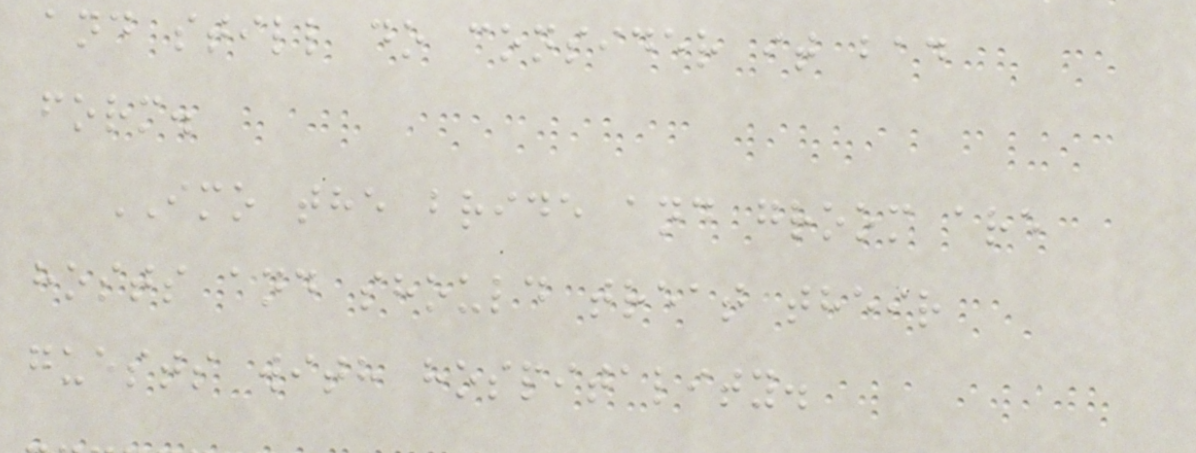and still do consider it bad
form.
IMO the bride and groom are
hosts and should treat their
guests with hospitality.
